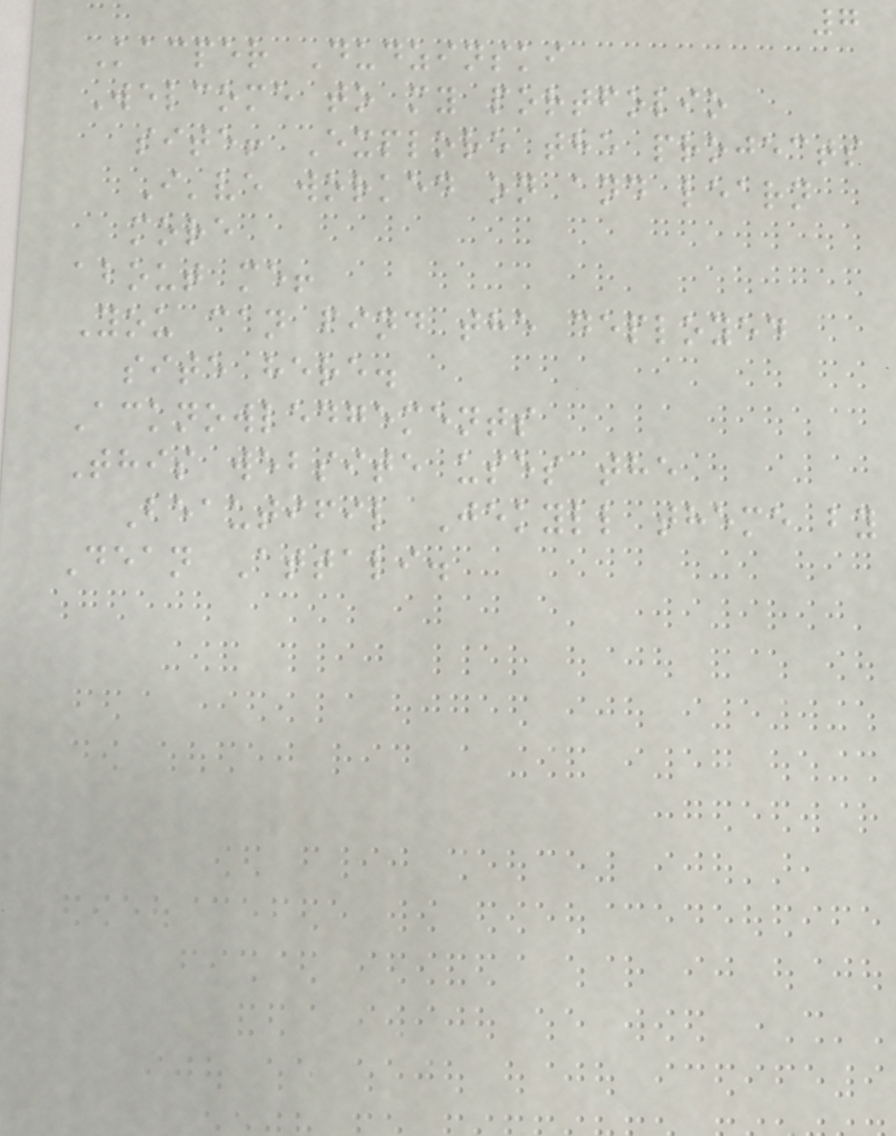7
Kacper Dudzinski
Welcome to my portfolio
site! Explore the projects
I've worked on and learn
more
about me!
You can find the deployed
site here.
Acknowledgements
This website uses the
Beautifil Jekyll theme by
Dean Attali.
